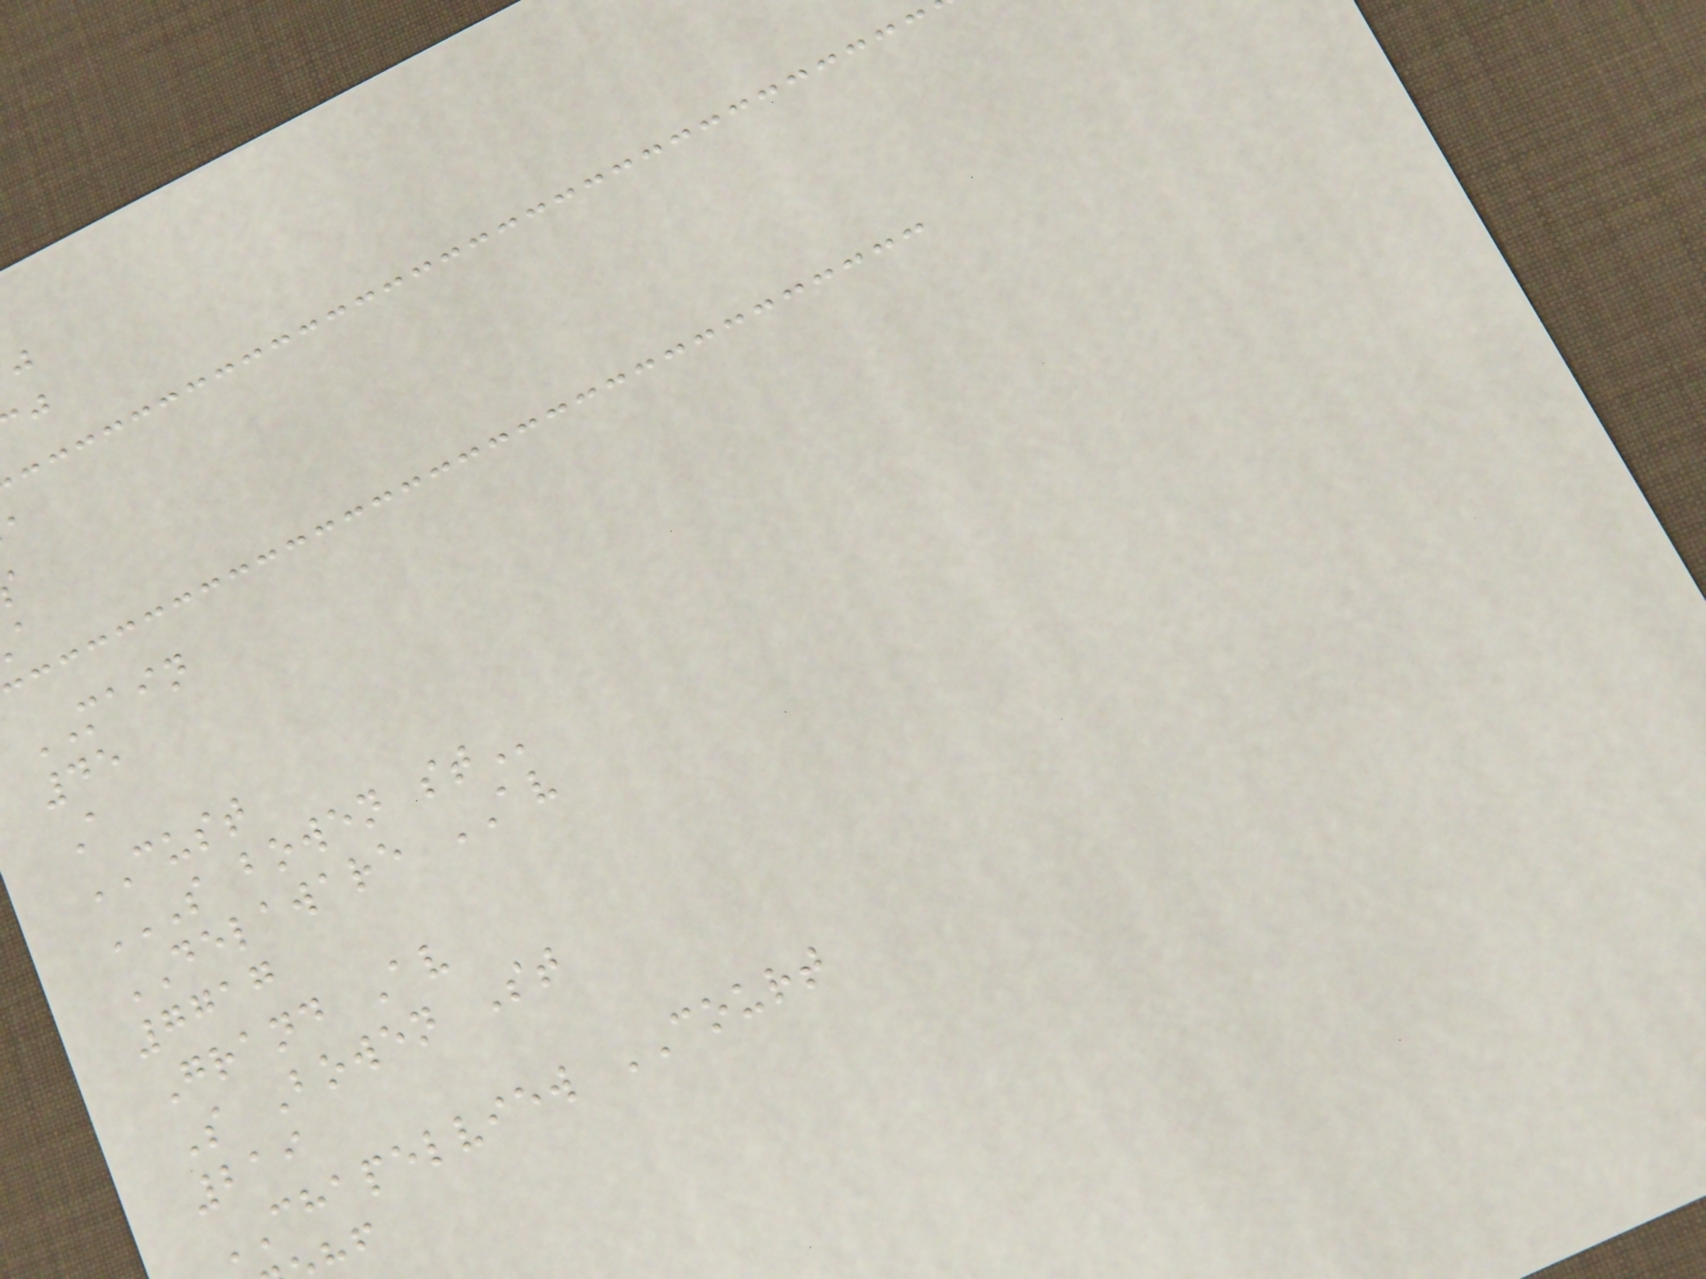MAIN
45
A
CUST
S BOWEN ST
DELAWARE AV
7717
Grand Av
S Bowen St
219
CHAPELVIEW COURT
